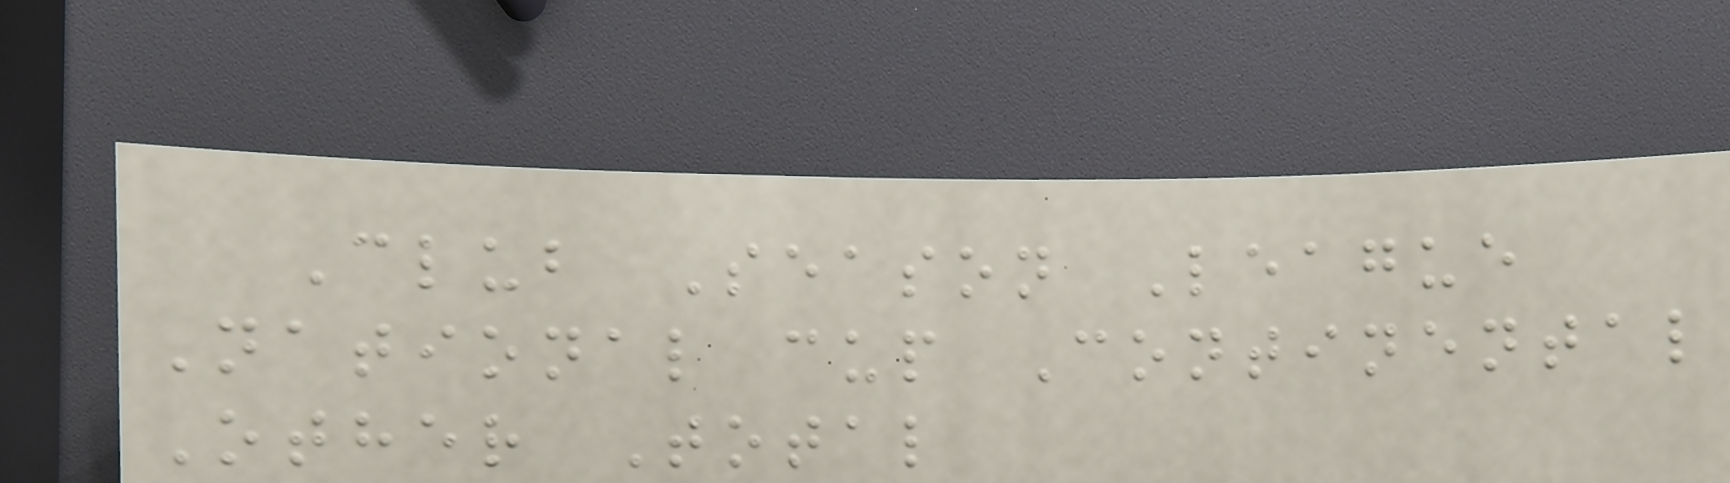Club Season League
National cup Continental
Other Total
